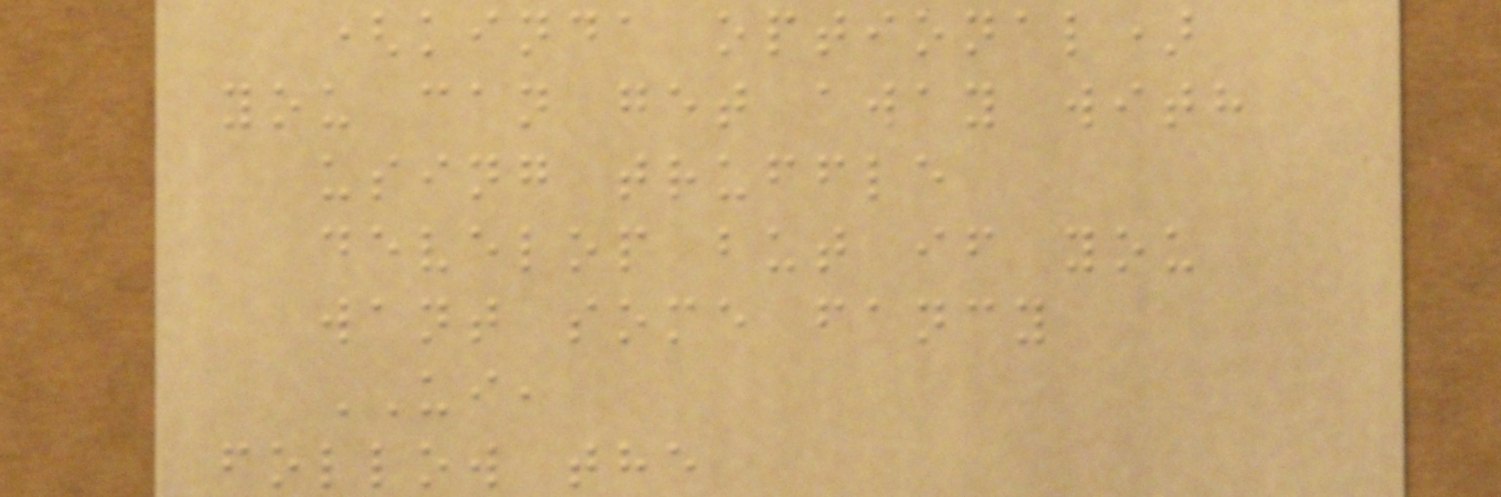(kinda optional)
you can get away with
using truffle
develop but if you
want some fancy
UI,
follow the
